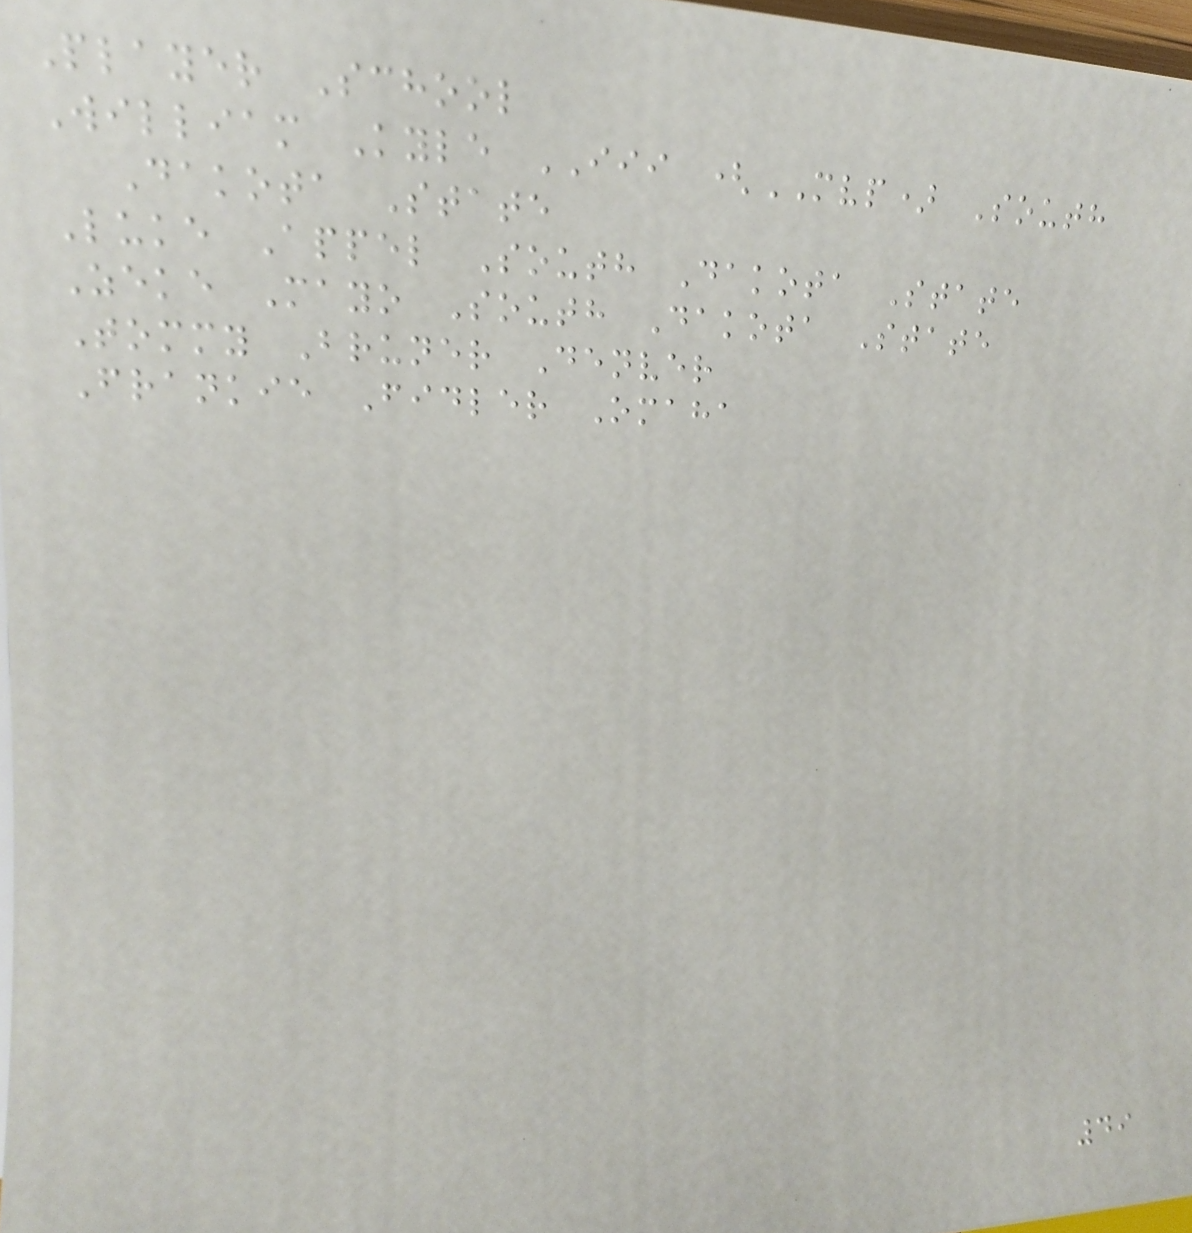Player School
William Kyle III (MVP) South
Dakota State
Luke Appel South Dakota State
Zeke Mayo South Dakota State
Tommy Bruner Denver
Frankie Fidler Omaha
49
